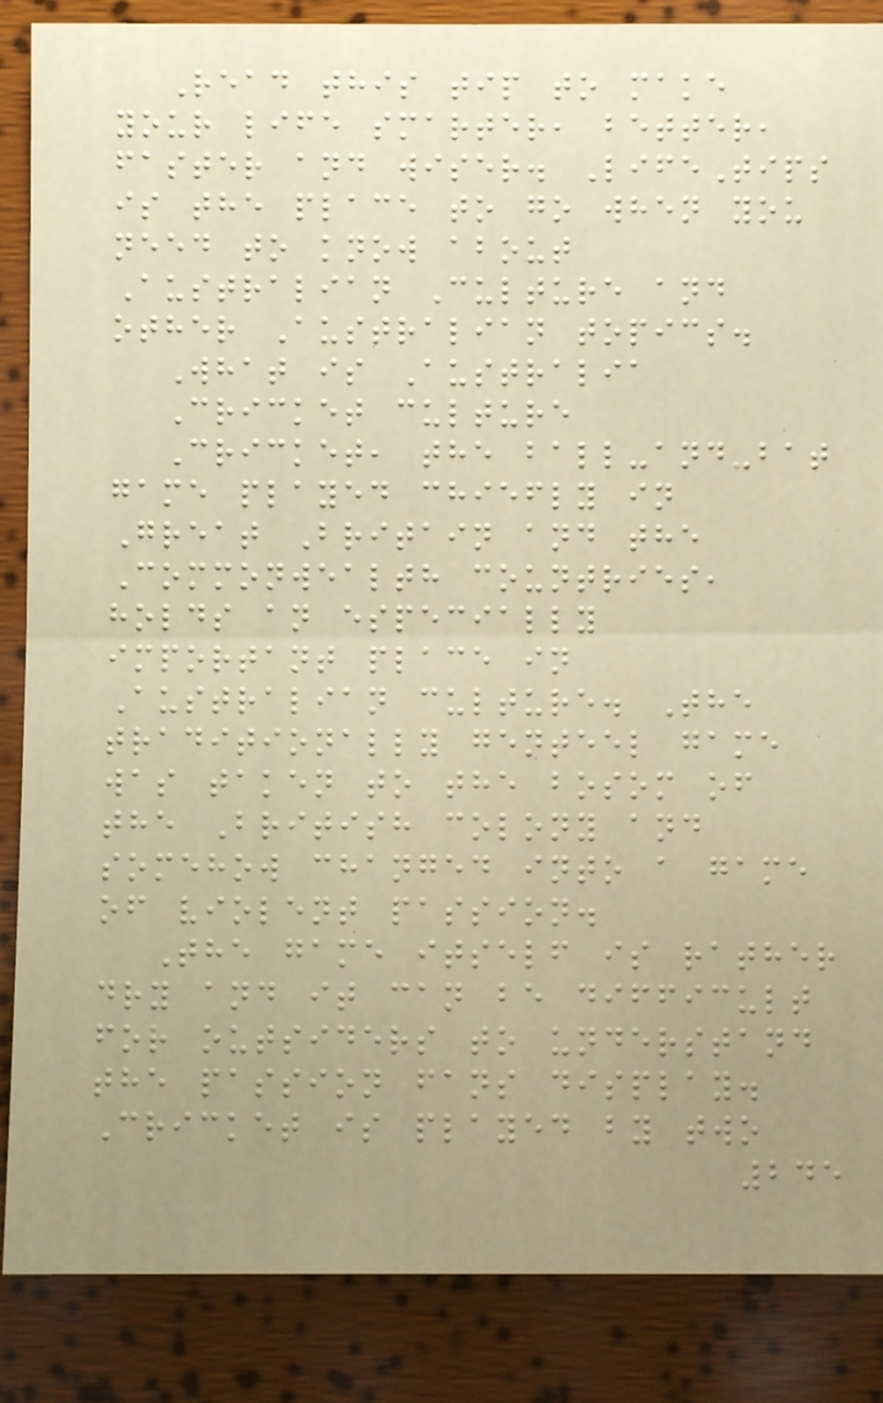Read this tip to make
your life smarter, better,
faster and wiser. LifeTips
is the place to go when you
need to know about
Australian Culture and
other Australian topics.
What is Australia
Cricket culture
Cricket, the ball-and-bat
game played chiefly in
Great Britain and the
Commonwealth countries,
holds an especially
important place in
Australian culture. The
traditionally genteel game
was taken to the bosom of
the British colony and
somehow changed into a game
of violent passion.
The game itself is rather
dry and it can be difficult
for outsiders to understand
the passion fans display.
Cricket is played by two
245
